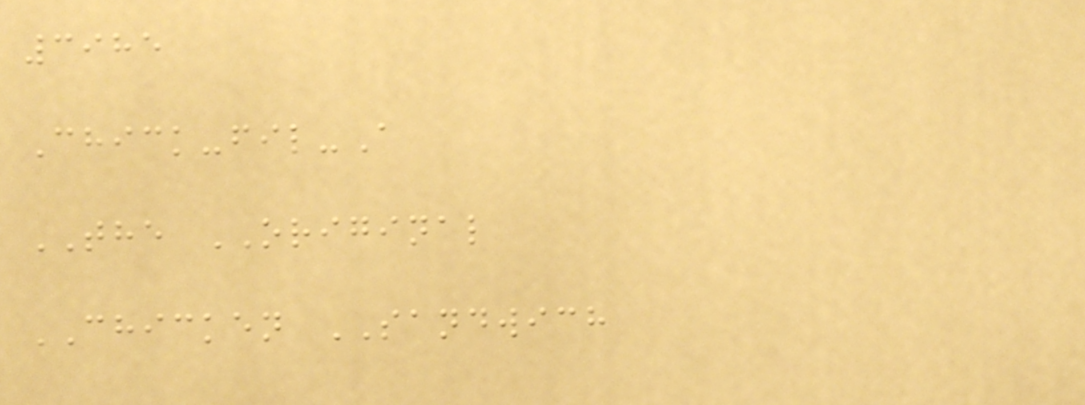3985
Chick-fil-A
THE ORIGINAL
CHICKEN SANDWICH
